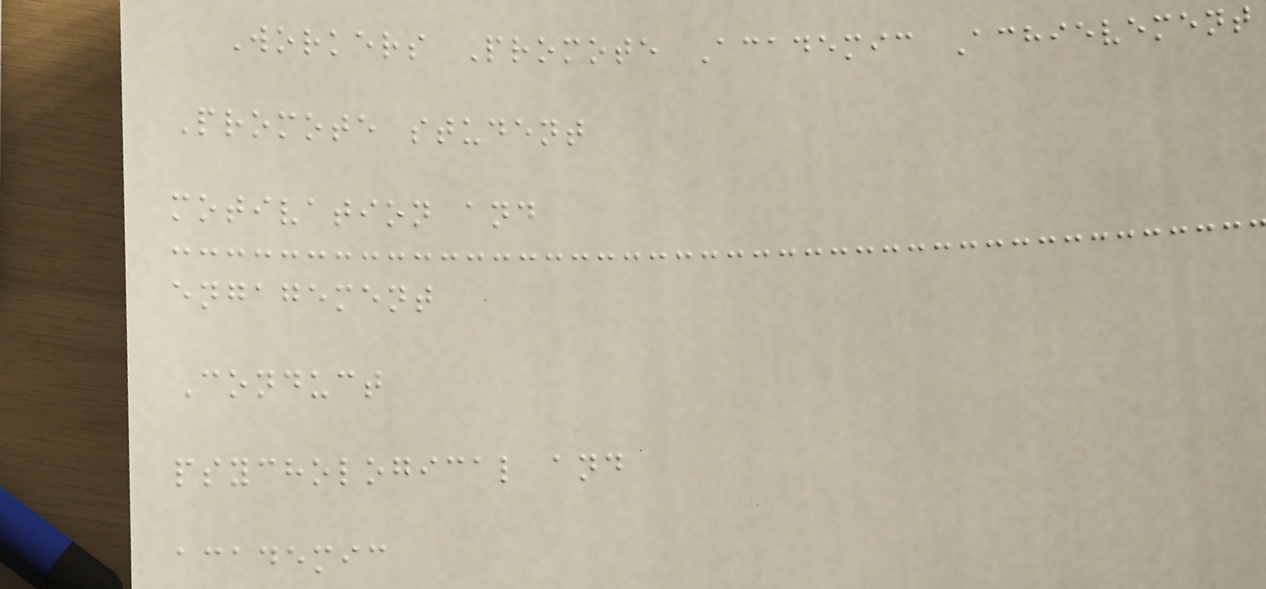Workers Promote Academic Achievement
Promote student
motivation and
engagement
Conduct
psychological and
academic
